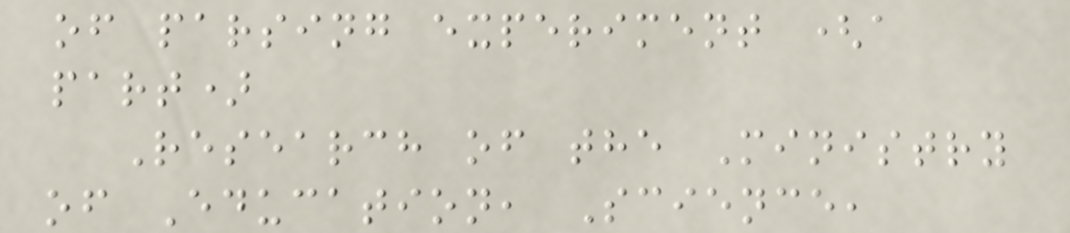of parsing experiment (a
part)
Research of the Ministry
of Education, Science,
